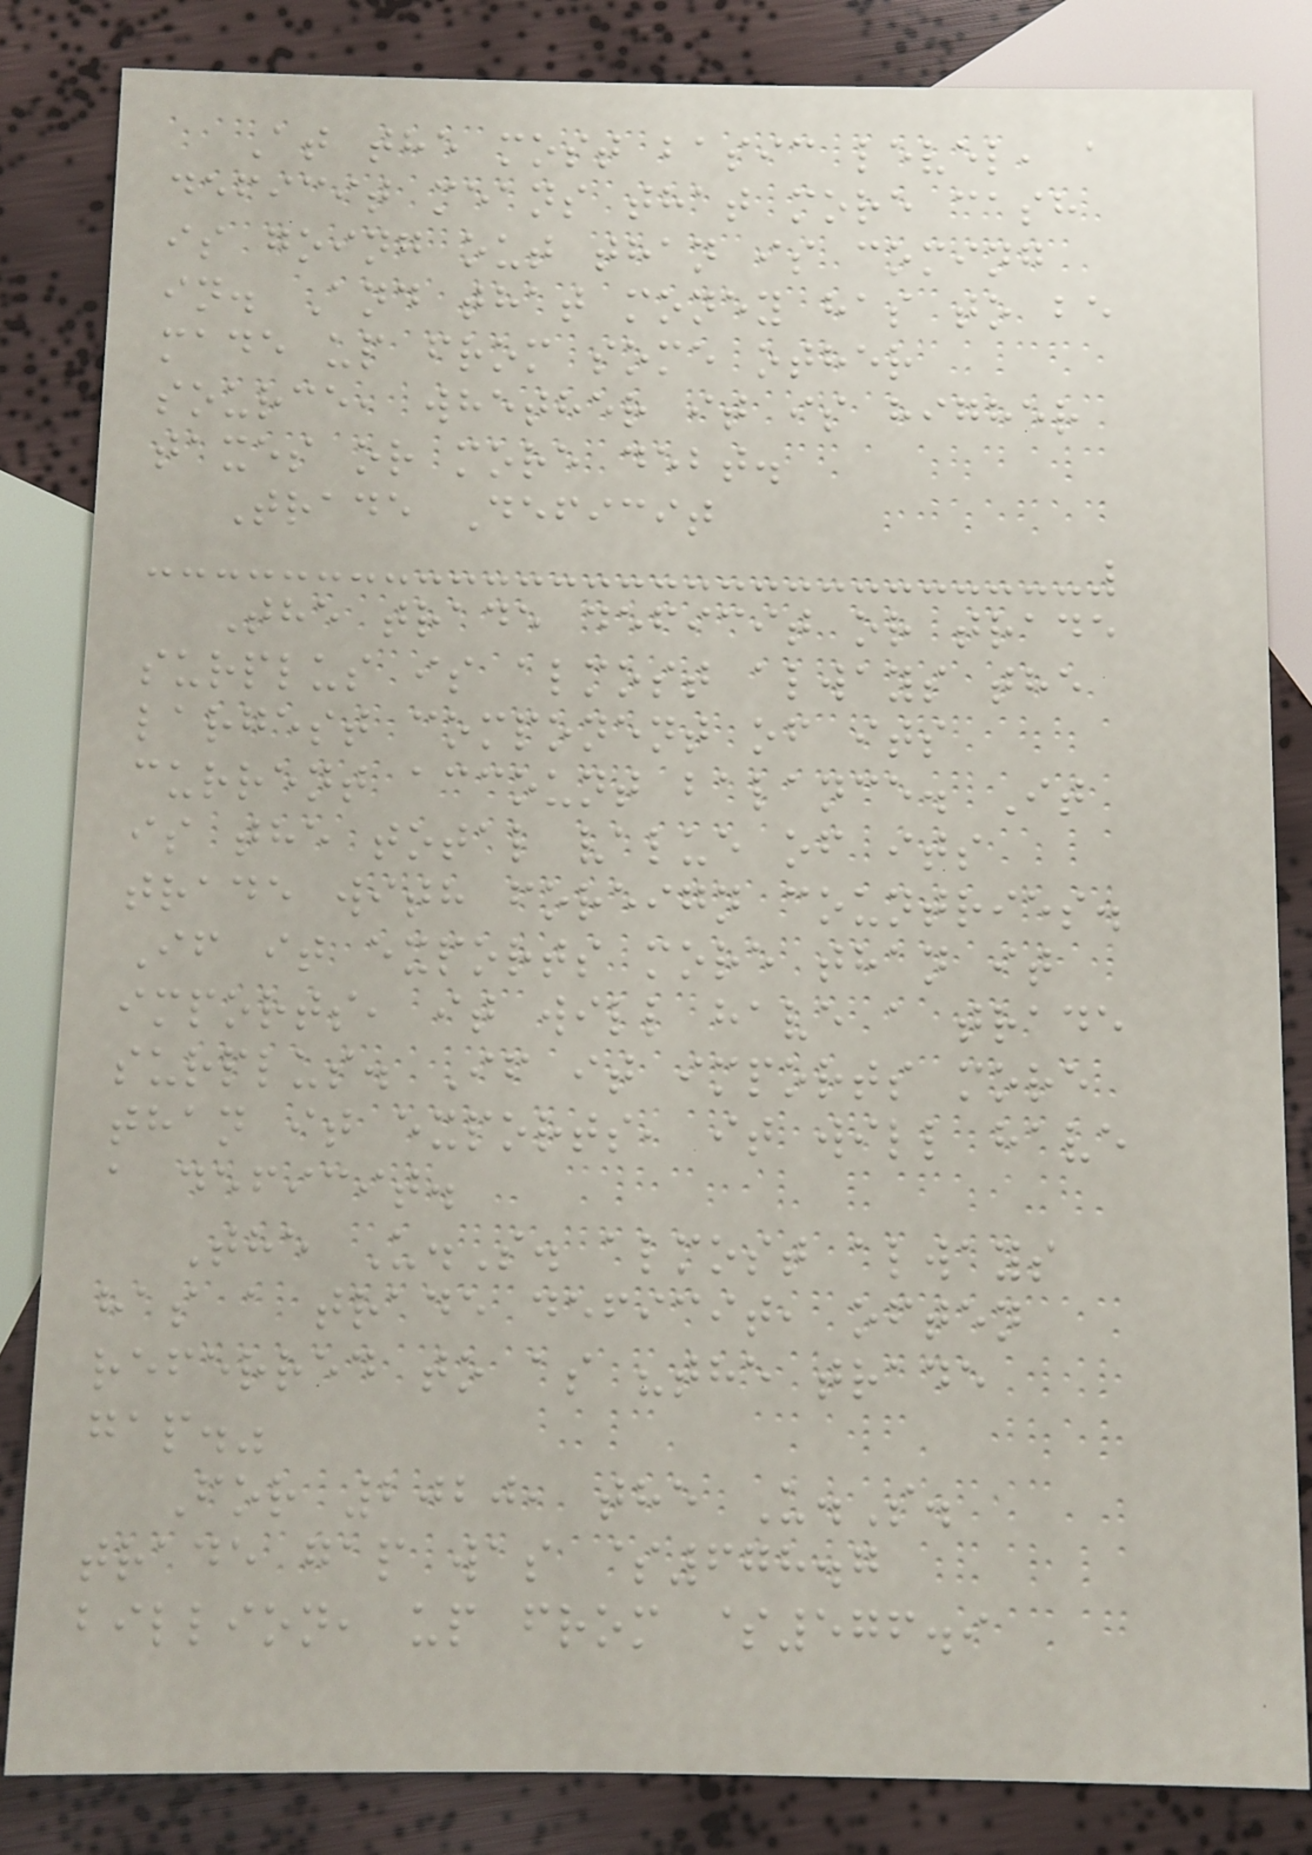At the most basic level, a
deficit means that more cash
is going out than is coming
in. And that money has to be
made up from some other
source, whether it is higher
taxes or more debt.
Trade Deficit
The trade deficit or trade
surplus is almost always the
largest component of its
current account balance. It
is the total value of its
trade with foreign countries.
If it exports more than it
imports, it will have a trade
surplus. If it imports more
than it exports, it will have
a deficit.
The U.S. almost always
has a trade deficit, often
referred to as "the trade
gap."
For 2020, the U.S.
trade gap was $678.7
billion, up from $576.9
